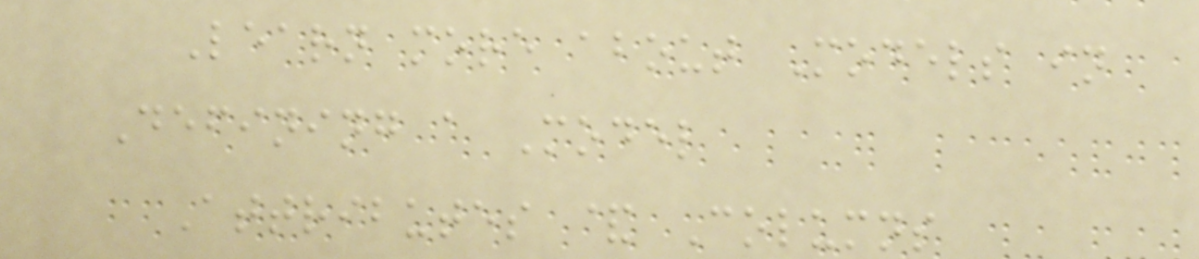Learn more about Models in
Defining a Model
Attributes & Columns
